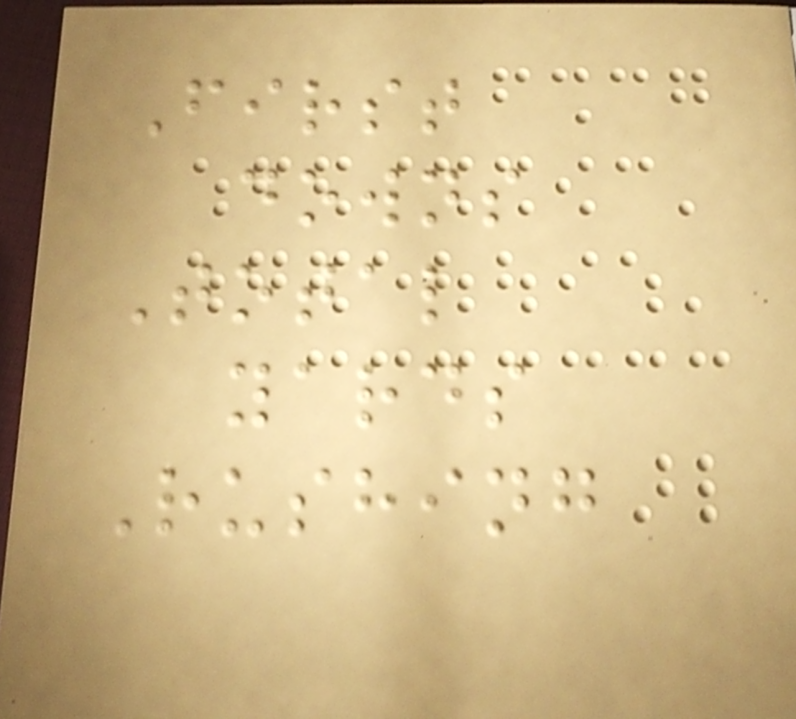First
downs
Total
yards
Rushing
